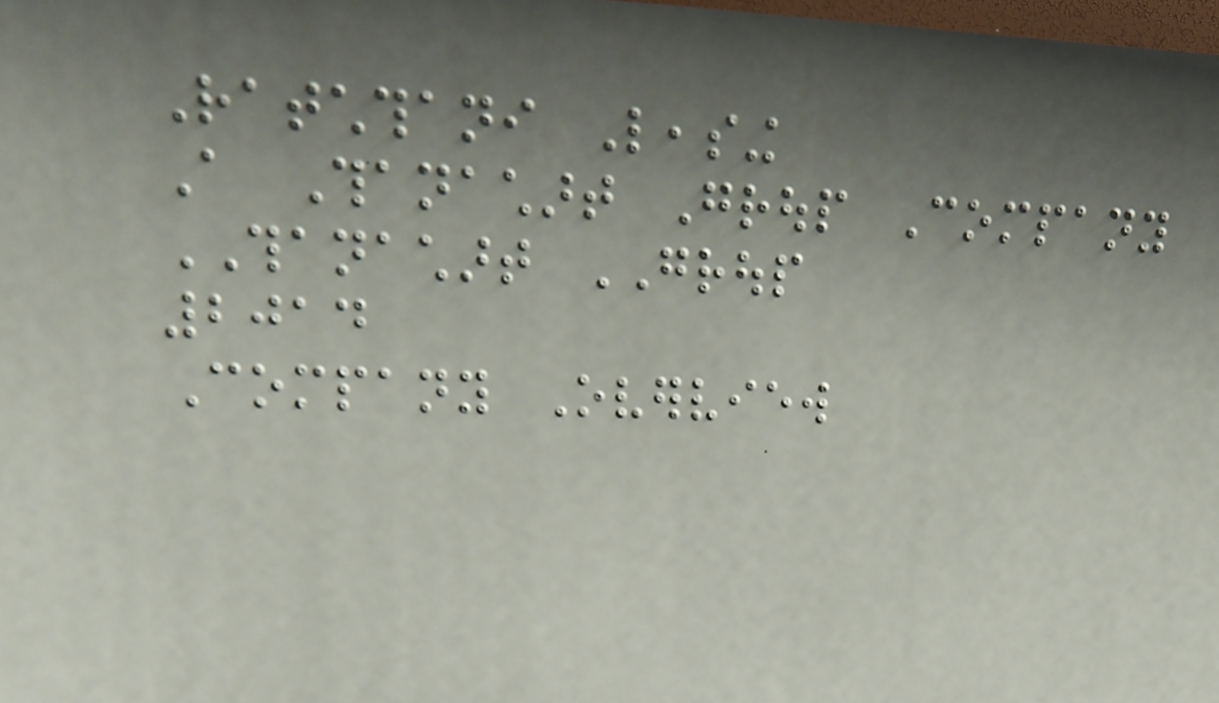Ratchthani Leasing
A Thanachart Group Company
THANACHART GROUP
2014
Company Overview
